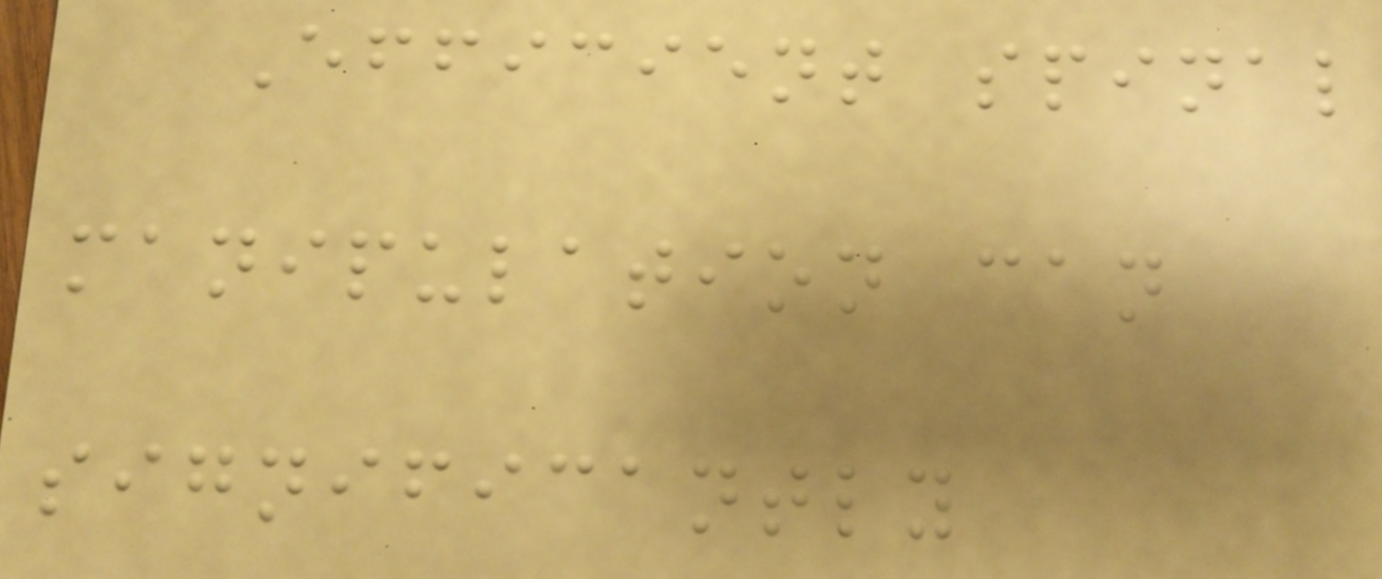Efficient spinal
manipulation can
significantly
